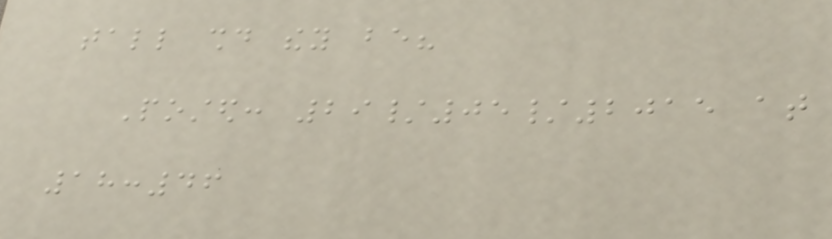tall should they be?
Posted: 29/05/2015 at
18:46
